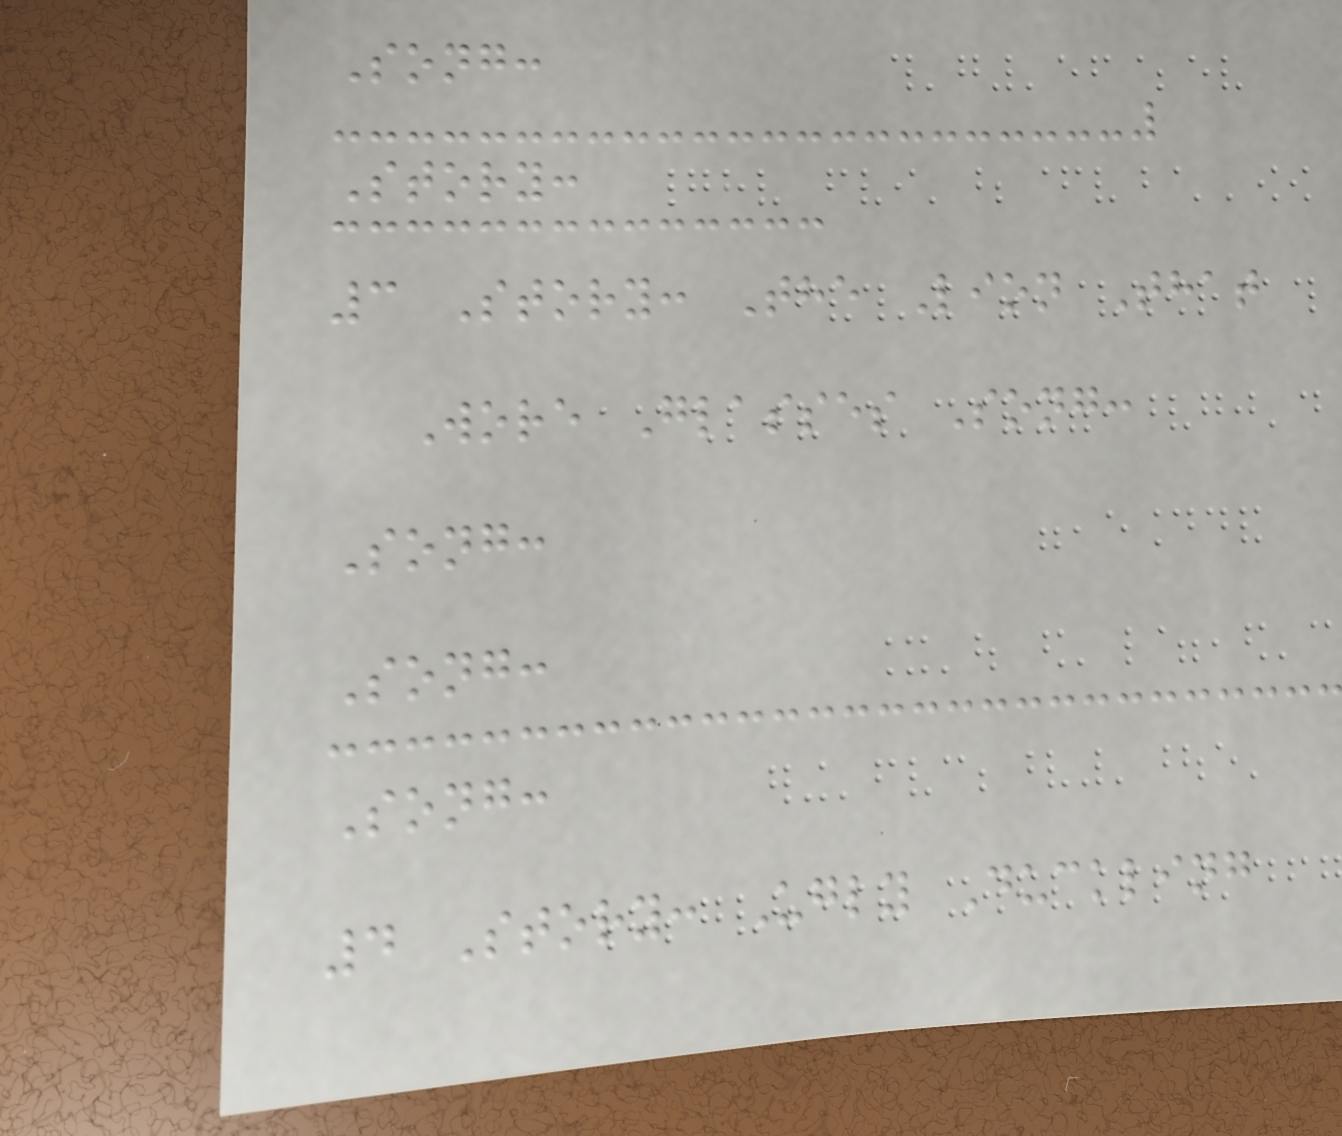Song:
Story:
3 Story: The Lion That
Wore Glasses Song:
Song:
Song:
Song:
4 Story: Ugly Duckling
